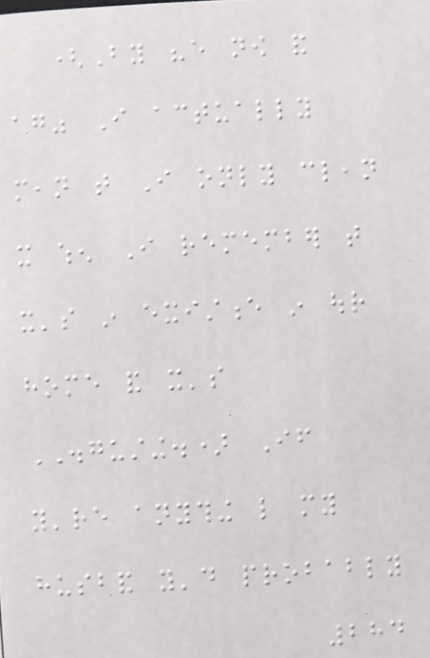(By "every now and
again" I actually
mean that I only clean
it when I remember that
it's in existence in our
home and it's
DISGUSTING.) If
you're anything like my
husband you'd probably
284
